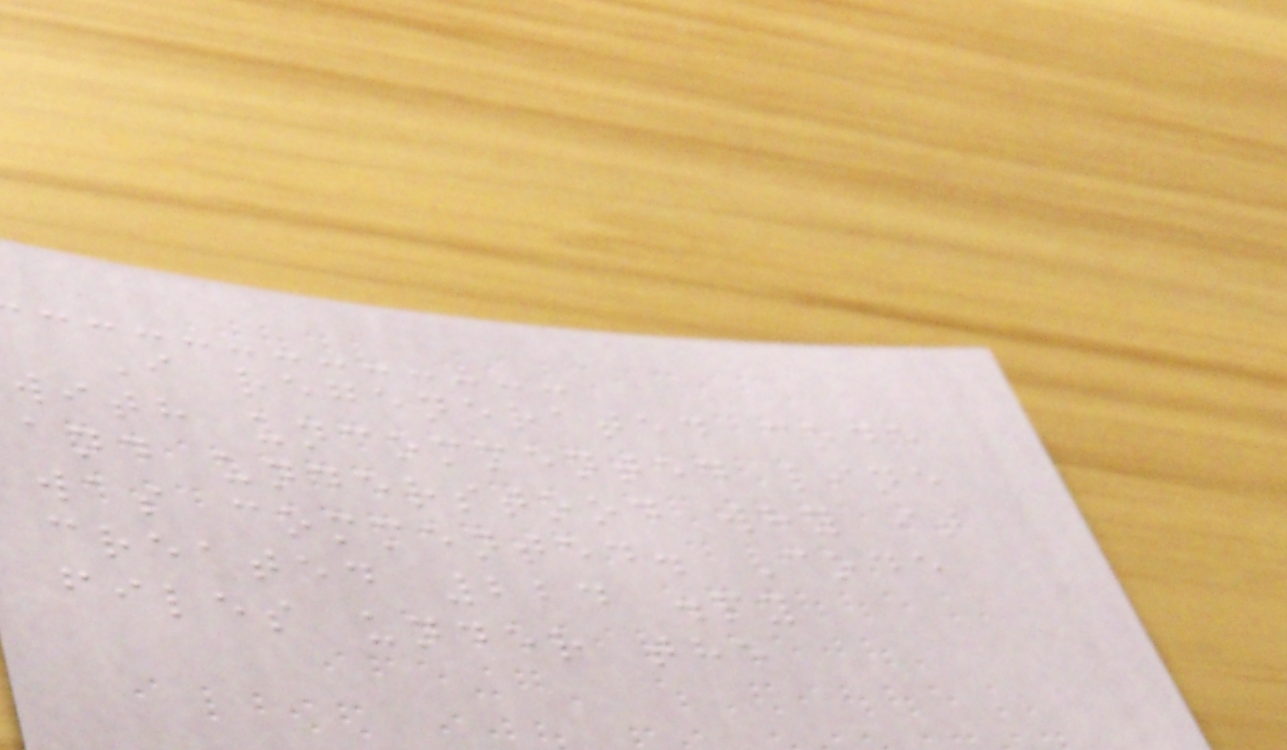I regenerated code
with uncommented line
and understood why it
was commented. Code
created 224 .py
files under the
